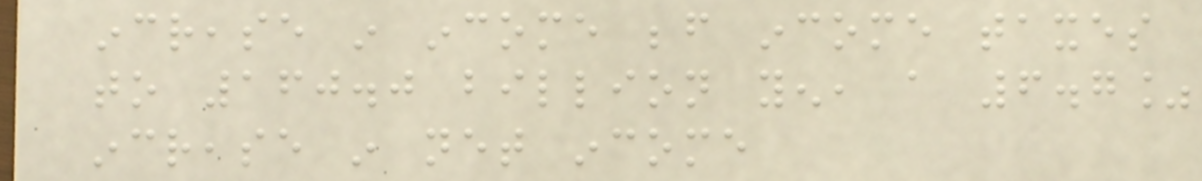increase in income before income taxes
to 160.0 billion yen, a 6.7%
increase in net income
